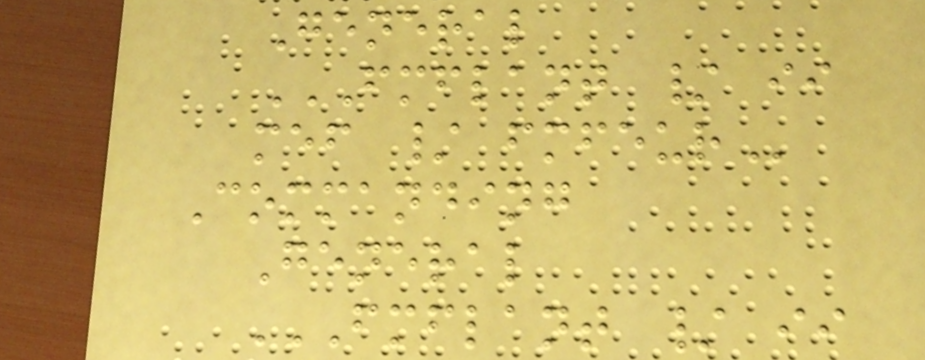General
FMFLANT / II
MEF / FMFEUR
Commanding
General
FMFLANT / II
